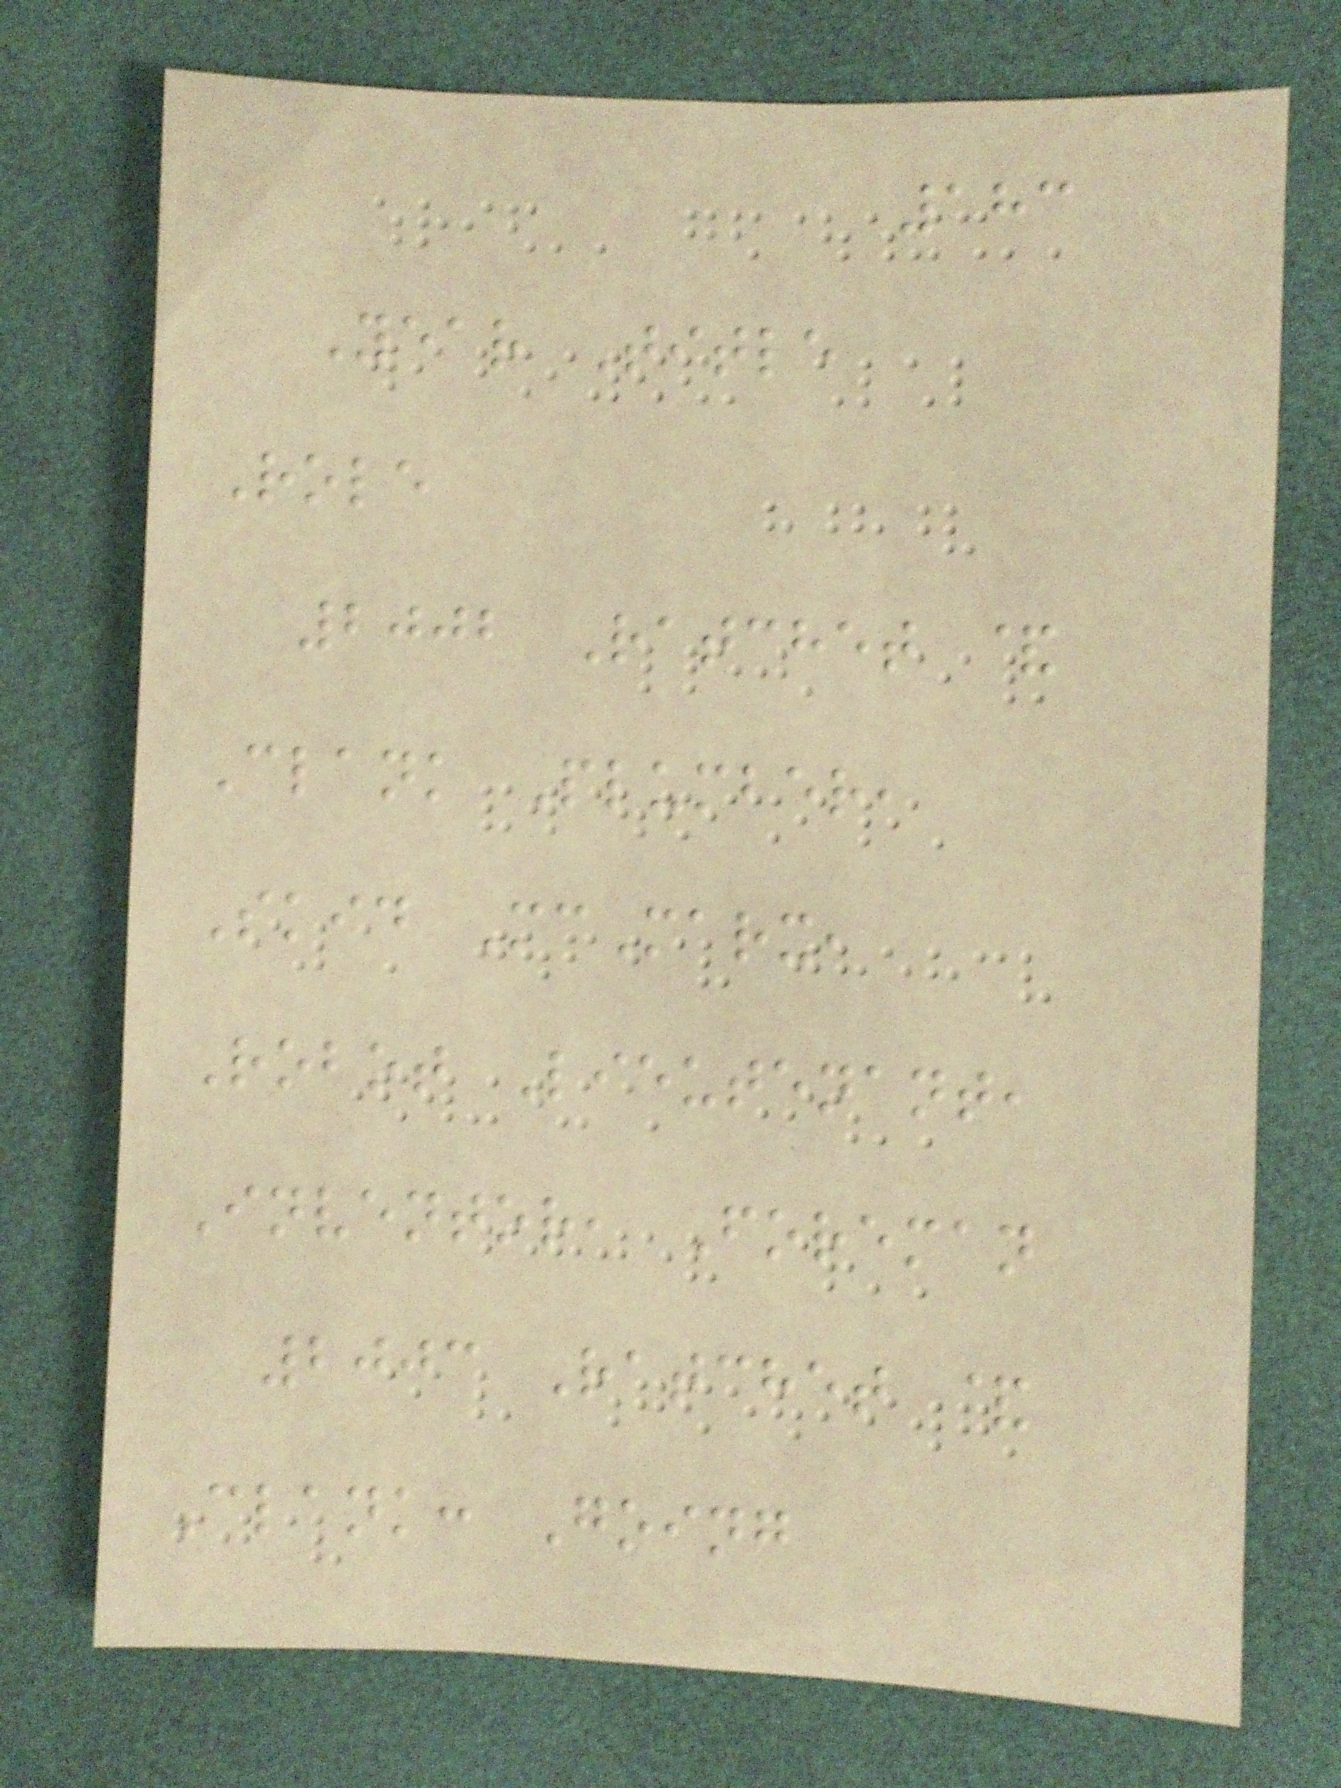183
Year Title
Role
2002 Ratchet &
Clank Plumber,
Skid McMarx,
Robot Lieutenant,
Inventor, Foreman
2003 Ratchet &
Clank: Going
